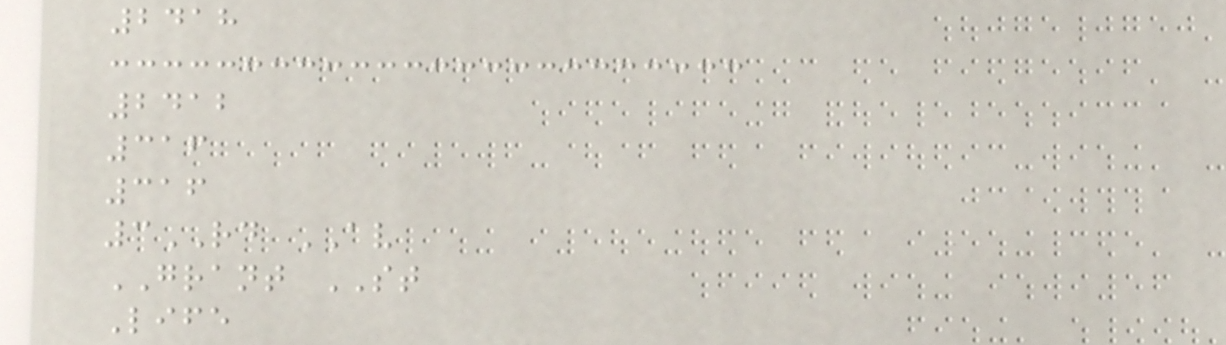2418
2412
316
316
3RD AV
GRANT ST
Life
